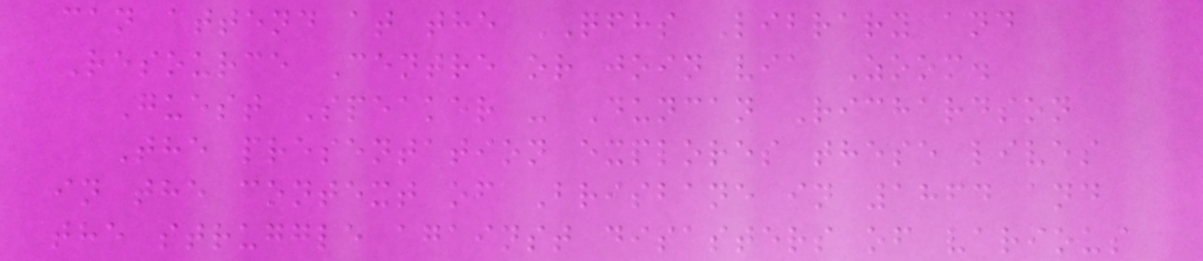can attend at the QFHS Library and
Resource Centre or join via Zoom.
Guest Speaker - Duncan Richardson
The presentation explores these lives
in the context of Brisbane in 1864 and
the struggle against disasters of various
